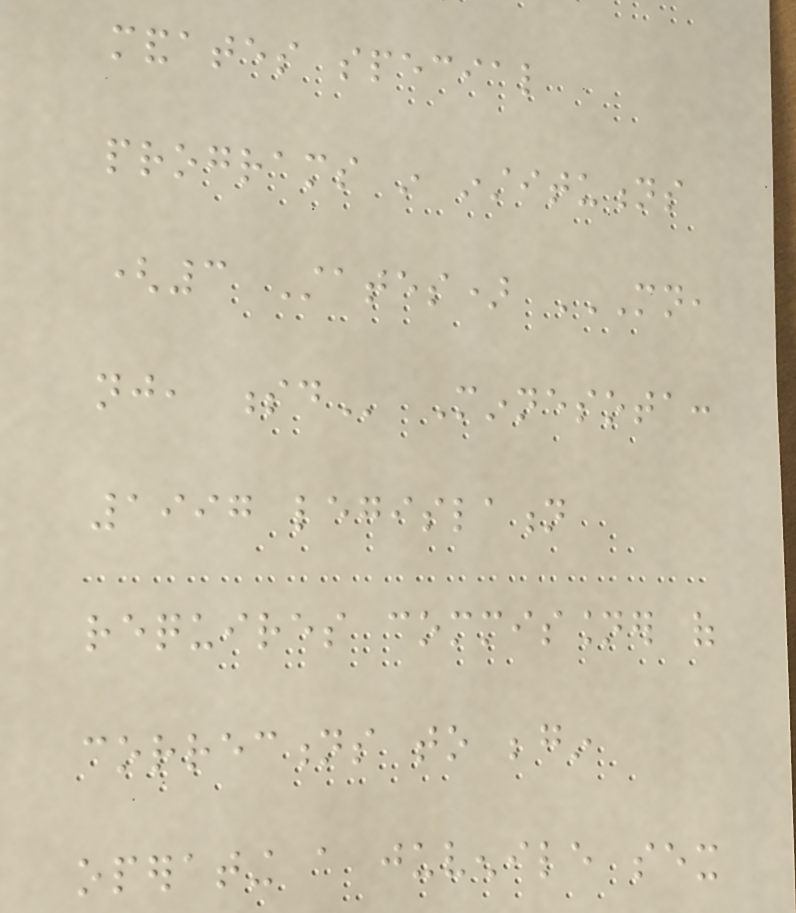mandates special
programs in institutions
(3 States) MN,
NJ, SD Minnesota:
1997 legislation
requires commissioner of
corrections to begin
operating a juvenile sex
